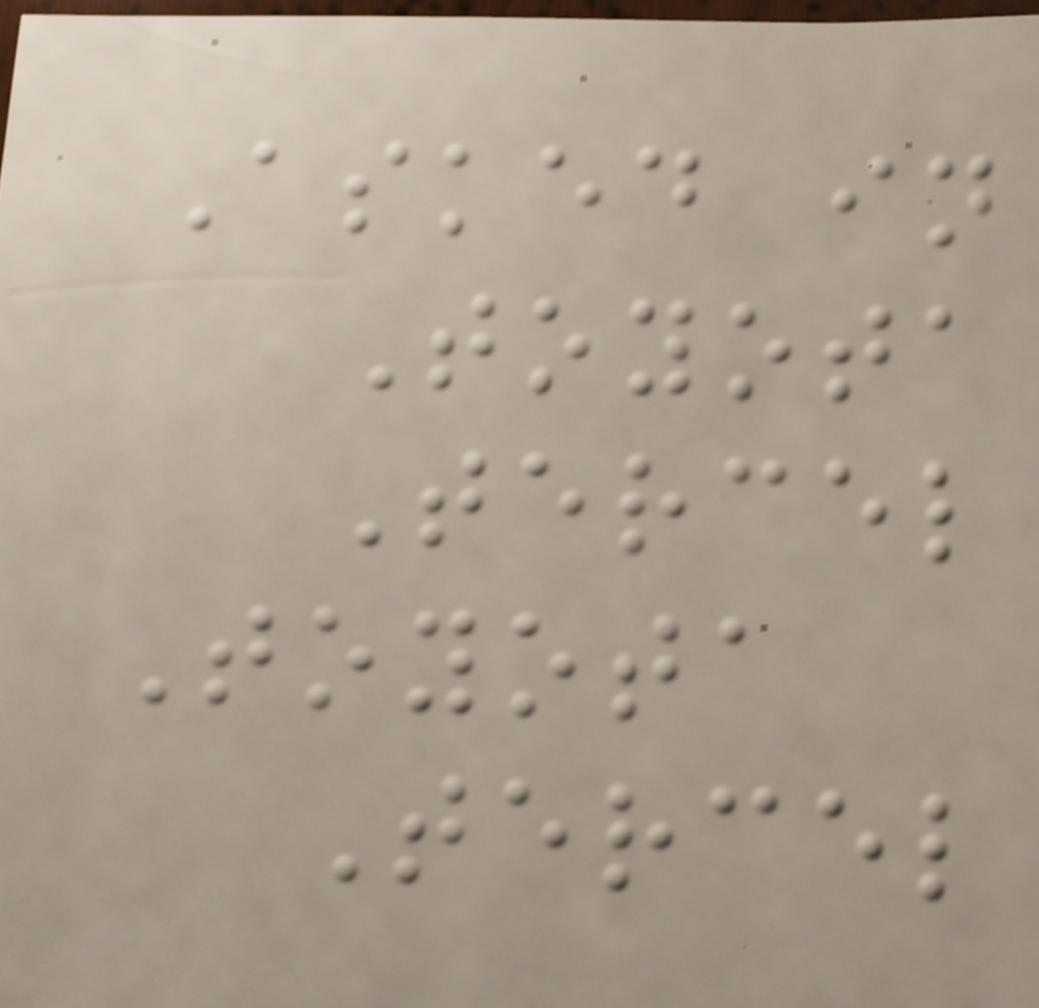Asked in
Toyota
Tercel
Toyota
Tercel
